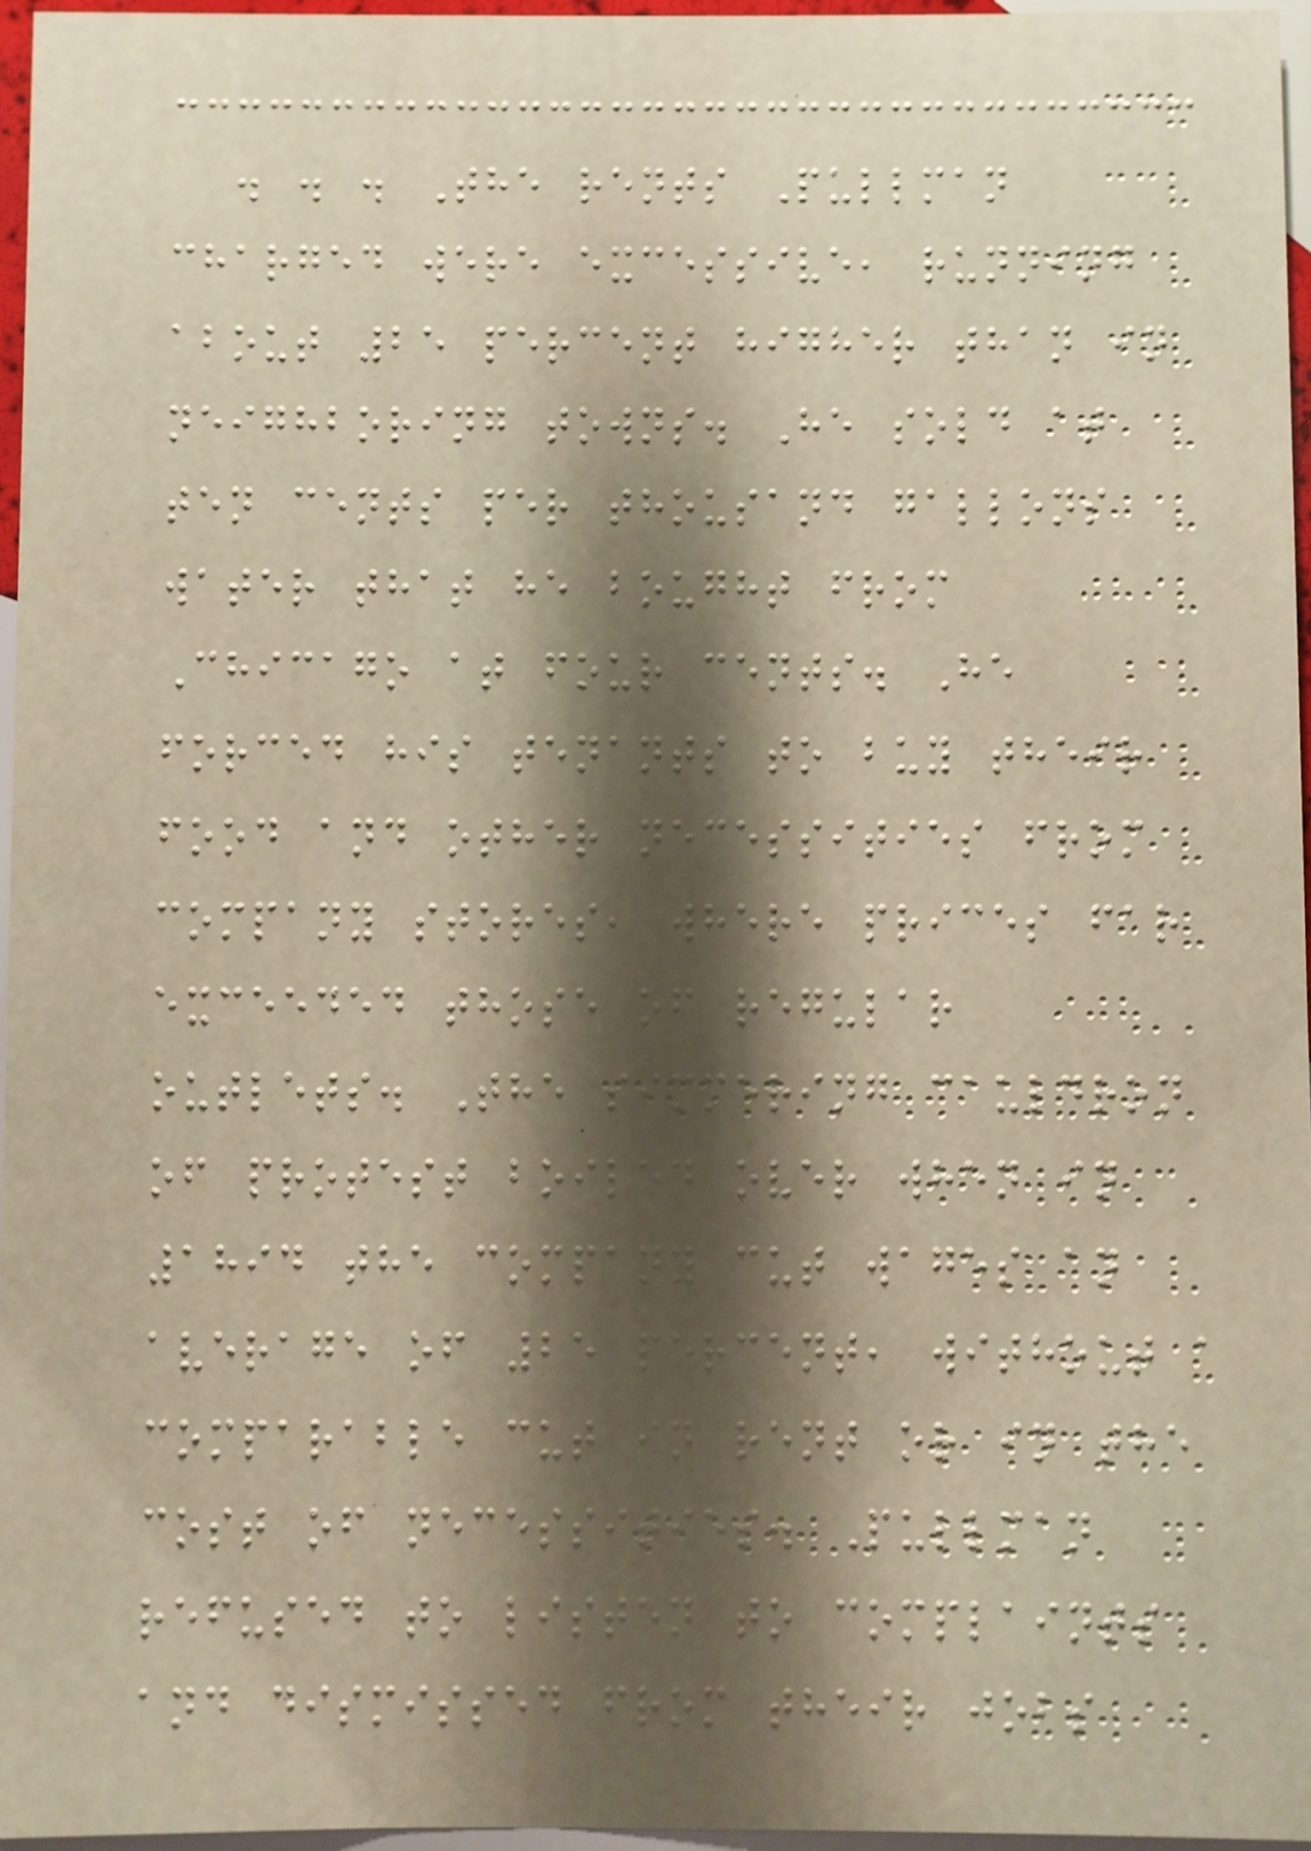. . . The rents Pullman
charged were excessive, running
about 25 percent higher than in
neighboring towns. He sold at
ten cents per thousand gallons
water that he bought from
Chicago at four cents. He
forced his tenants to buy their
food and other necessities from
company stores, where prices far
exceeded those of regular
outlets. The simmering cauldron
of protest boiled over when in
1894 the company cut wages an
average of 25 percent, without a
comparable cut in rent or in the
cost of necessities. Pullman
refused to listen to complaints
and dismissed from their jobs
